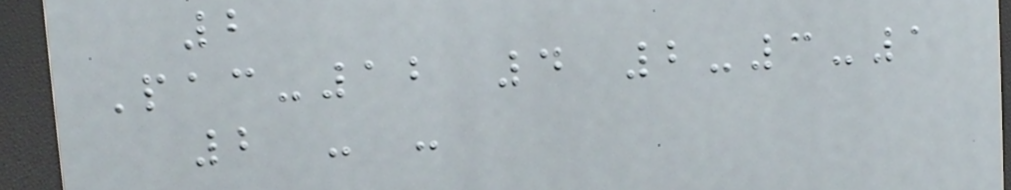2
Pac-12 4 2-3-1
2 - -
